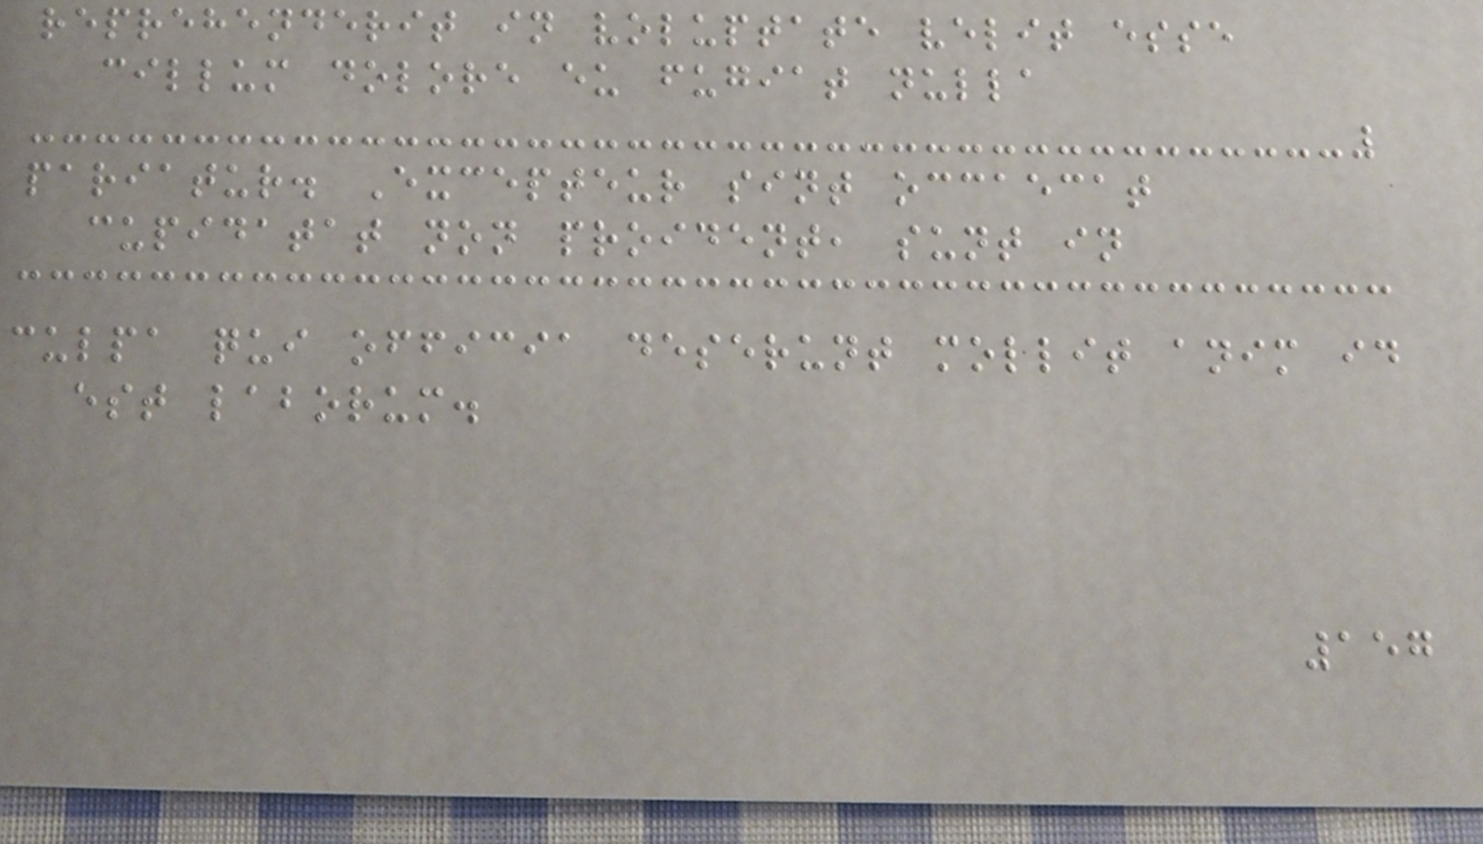reprehenderit in voluptate velit esse
cillum dolore eu fugiat nulla
pariatur. Excepteur sint occaecat
cupidatat non proident, sunt in
culpa qui officia deserunt mollit anim id
est laborum.
157
